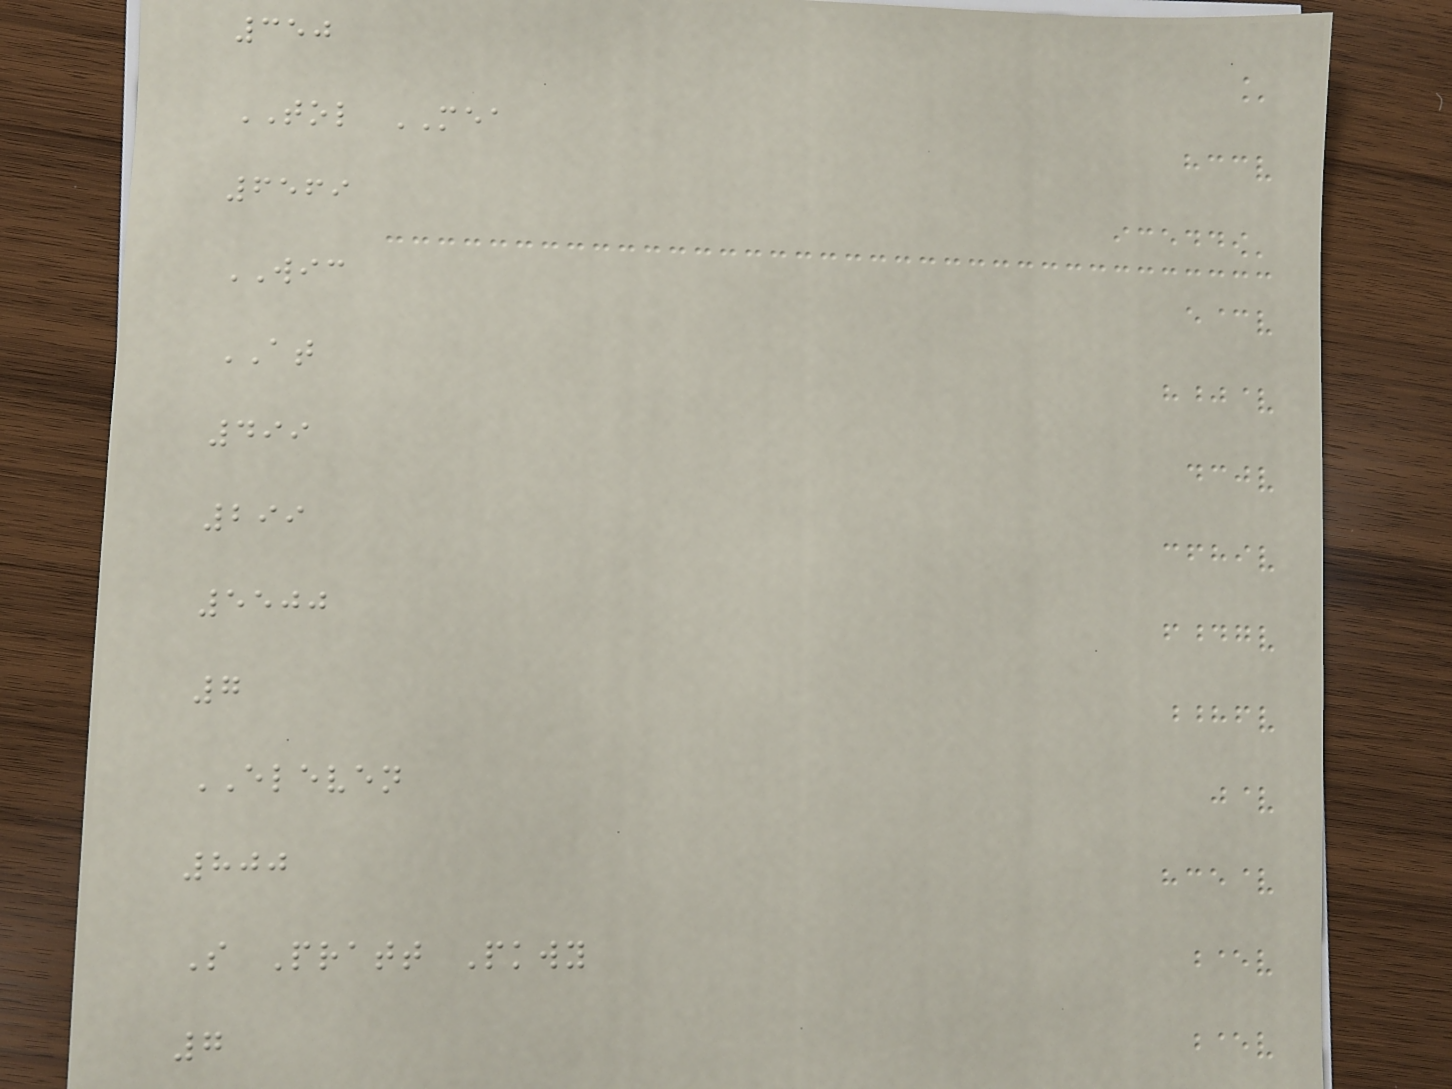350
TOL MEA
6569
WIC
AT
499
299
5500
7
ELEVEN
800
S Pratt Pkwy
7
